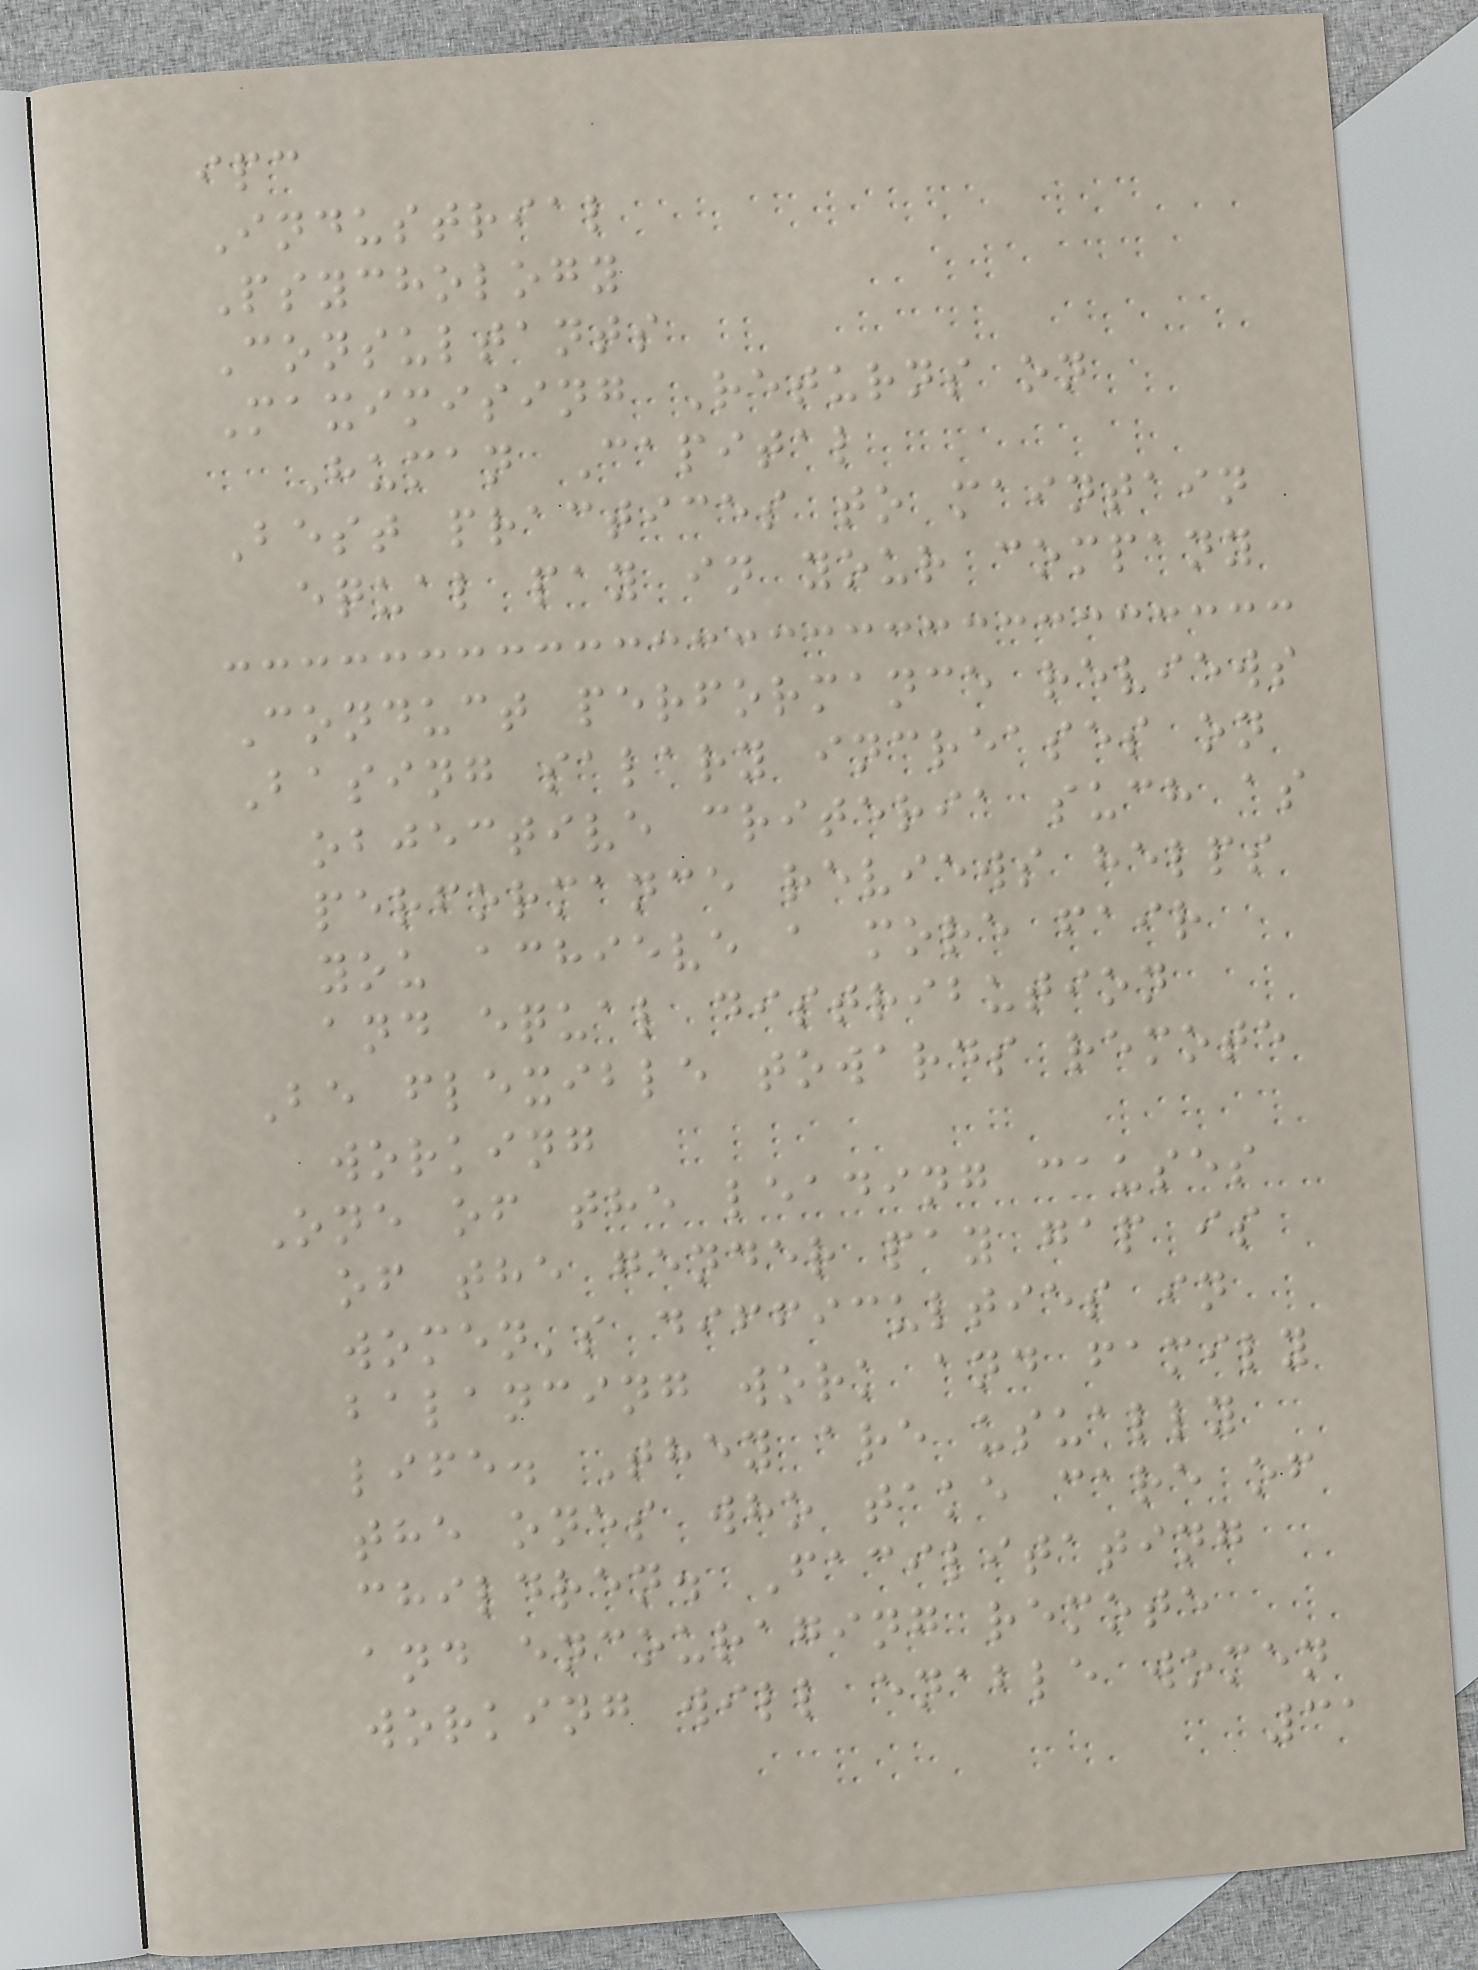ipc
Industrial
Psychology
Consultants
Maximising Returns on
Human Capital
Best practices to maintain
equal pay in your company
Conduct performance reviews
Basing salary increases on
objective criteria such as
performance reviews helps
you achieve a more fair
and equal distribution
Be flexible towards remote
working
One of the leading causes
of the gender pay gap is
women's difficulties in
balancing work and family
life. They are usually
the ones who take care of
children. Facilitating
and encouraging remote
working will enable women
31
